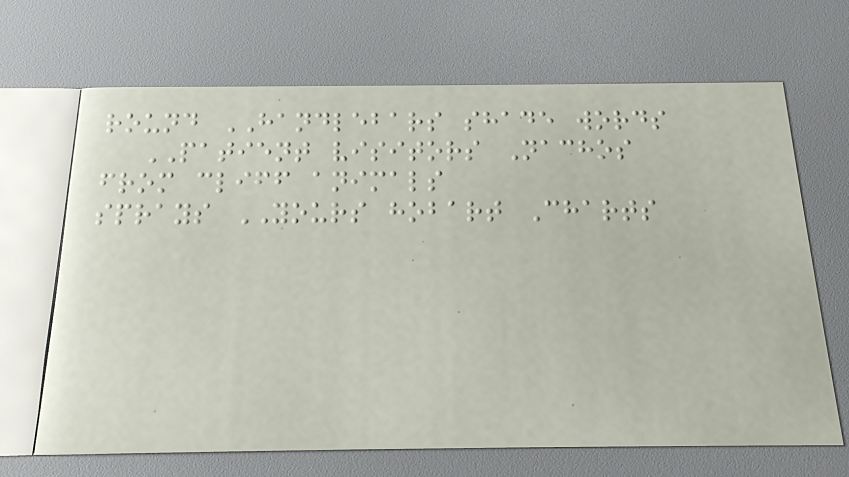round HANDLEBARS shade words
PATIENT visitors Nachos
from cliff animals
sprays YOURS hobart Charts
